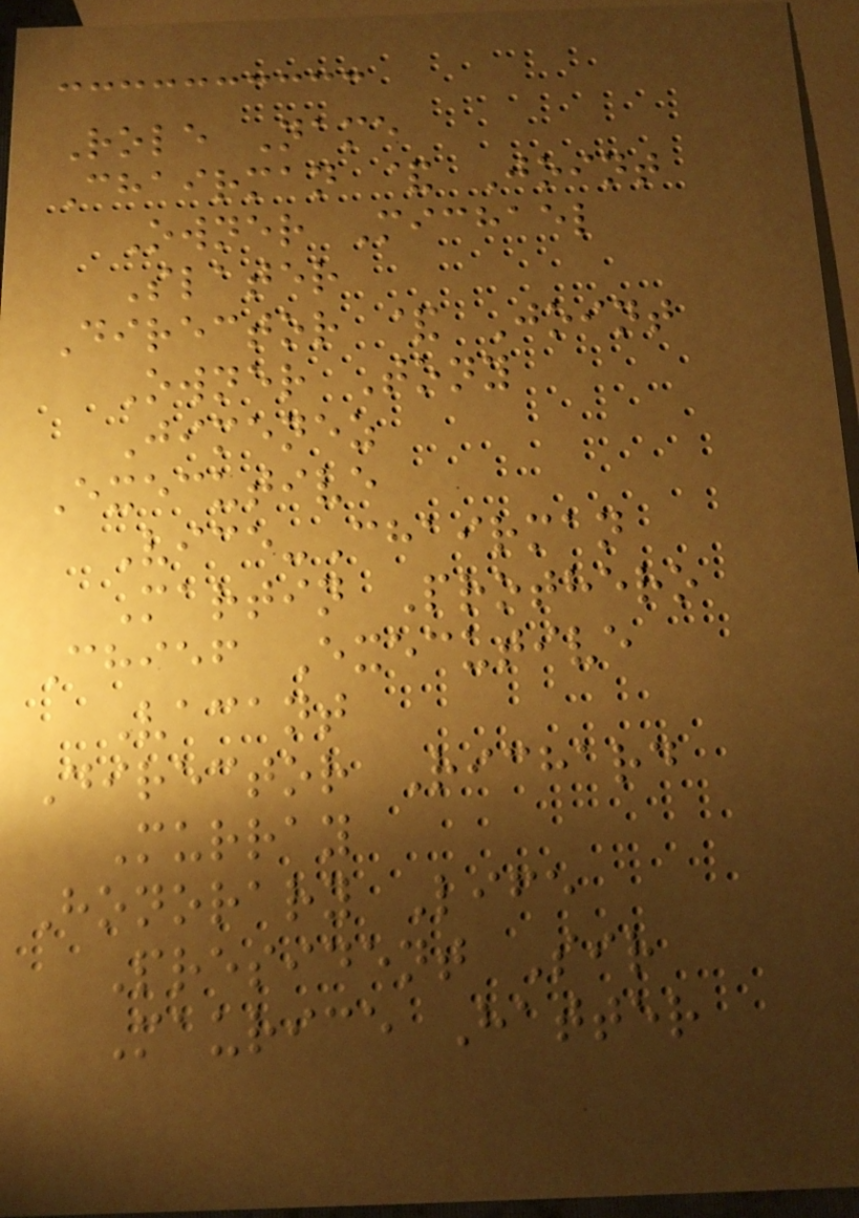Role Name
Chairman & Joint
Owner Michael
Slater
Director & Joint
Owner Tony
Jimenez
Executive
Vice-Chairman
Martin Prothero
Chief Executive
Vacant
Director Richard
Murray
Honorary Life
President Sir
Maurice Hatter
